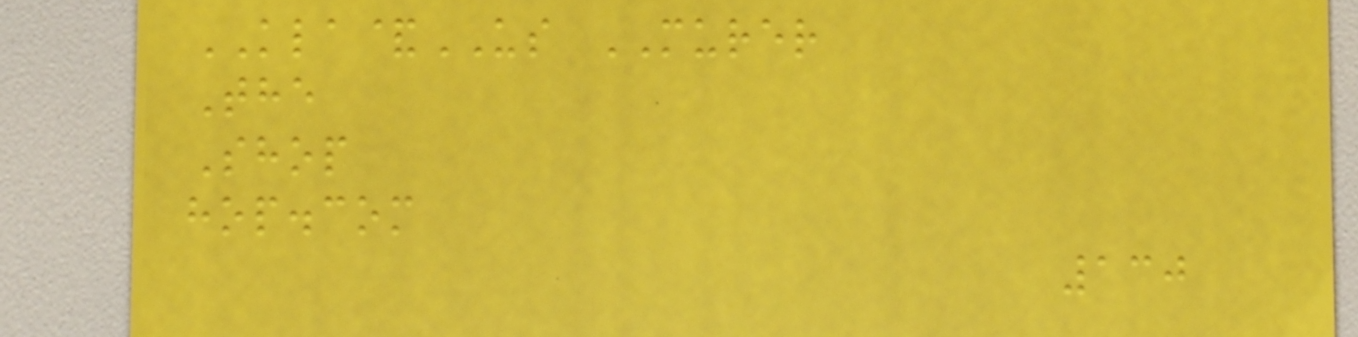KLA&US MURER
The
Shop
hop.com
130
